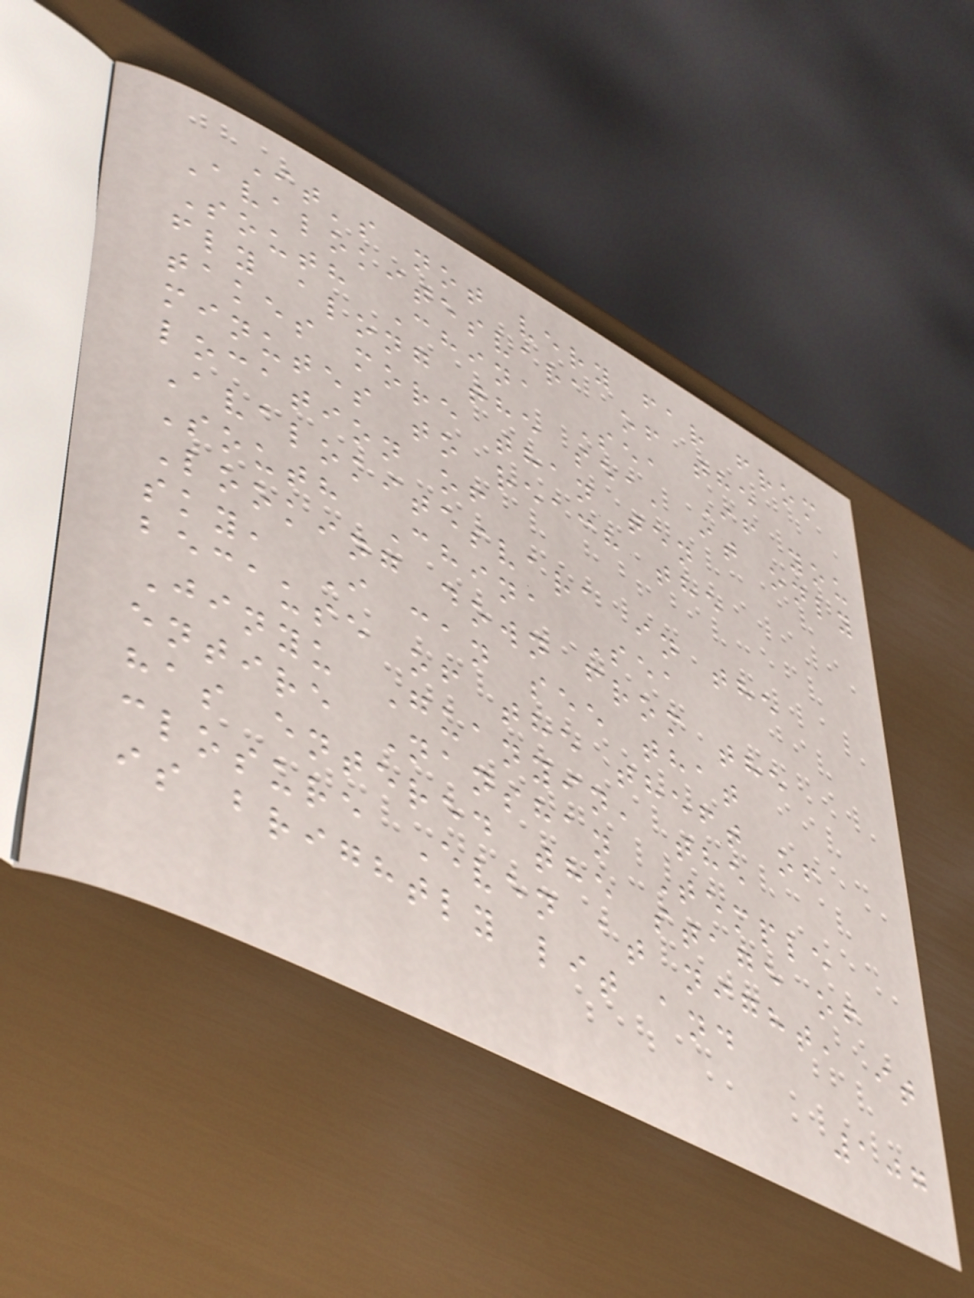It's not very far from
Avalokitesvara of the
South China Sea If you
fly along the sea, it only
takes more than ten
minutes to reach the
location of
Avalokitesvara in the
South China Sea
Looking down from the
sky, I can see that
because of the theft of
Jinyu Guanyin, the
entire Nanshan Temple
has entered the stage of
closure Even at night, it
is brightly lit and
107
